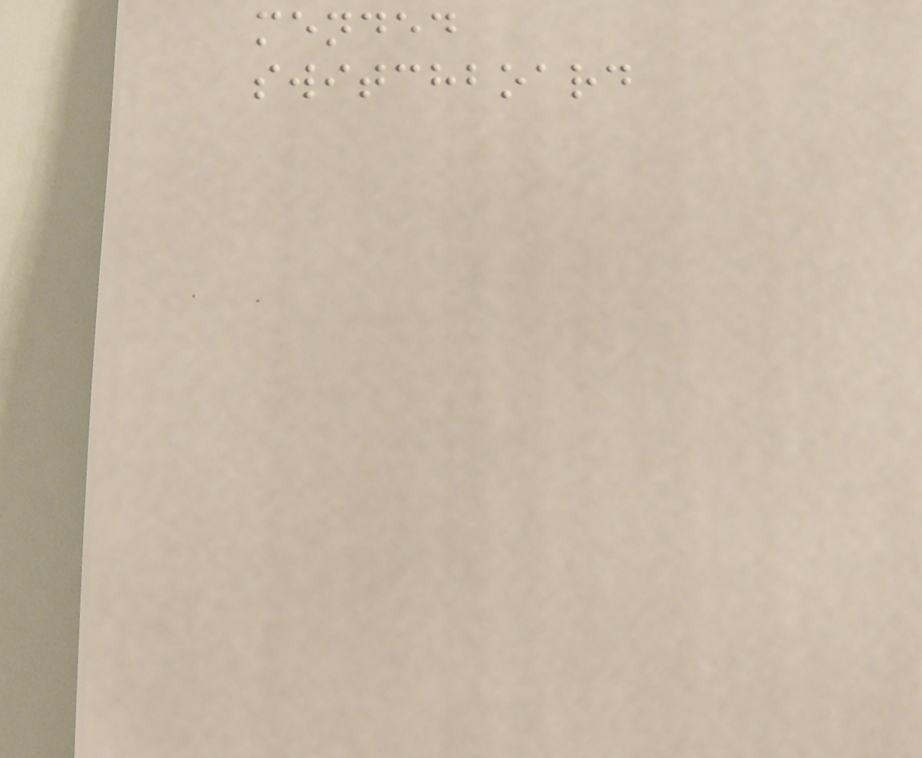mended
switchboard
